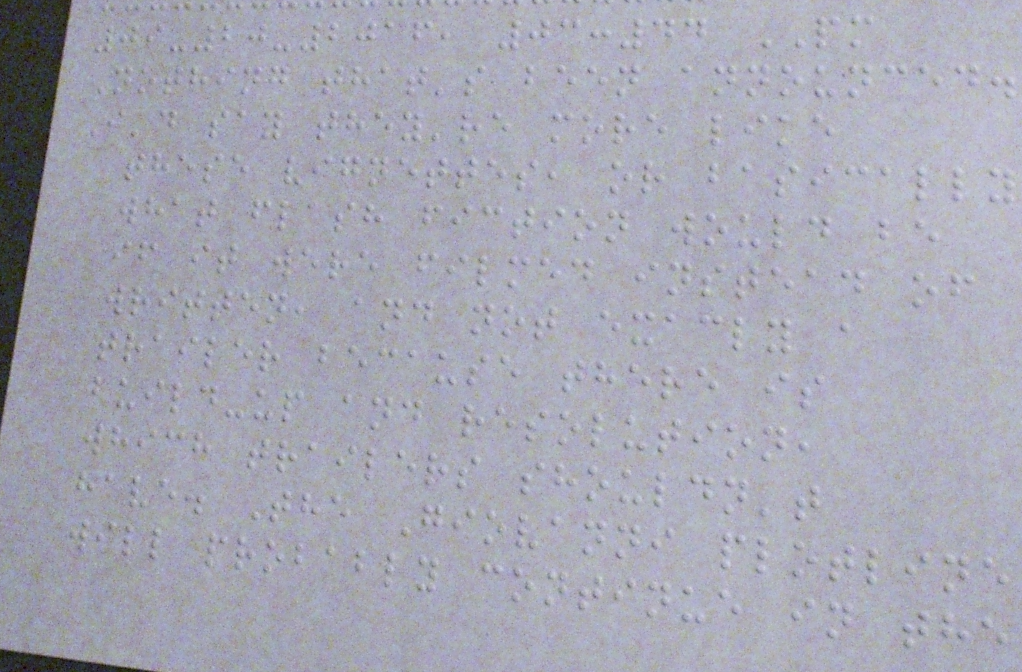09-20-2016, 03:44 PM
Nothing that's been announced.
I'd say they're more like
these vignettes, or basically
what flash fiction would be
if it were filmed instead of
written, and not exacly a
trailer because there is
build-up and resolution,
which trailers shouldn't
have. The Giovanni plotline
will probably continue in the
